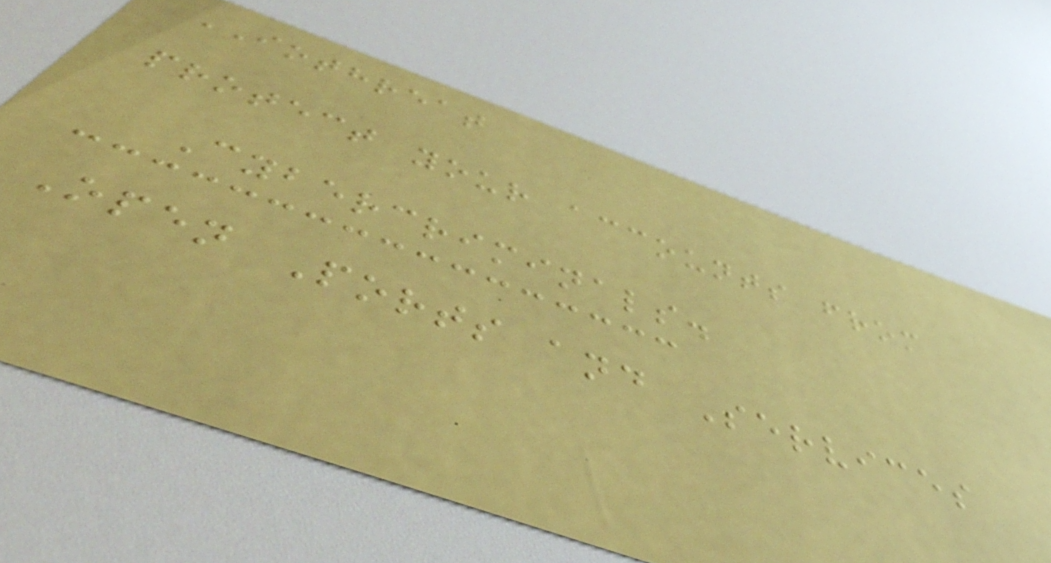IOTHREAT
protect your accounts from
Cybercriminals.
Open Ports and Services
